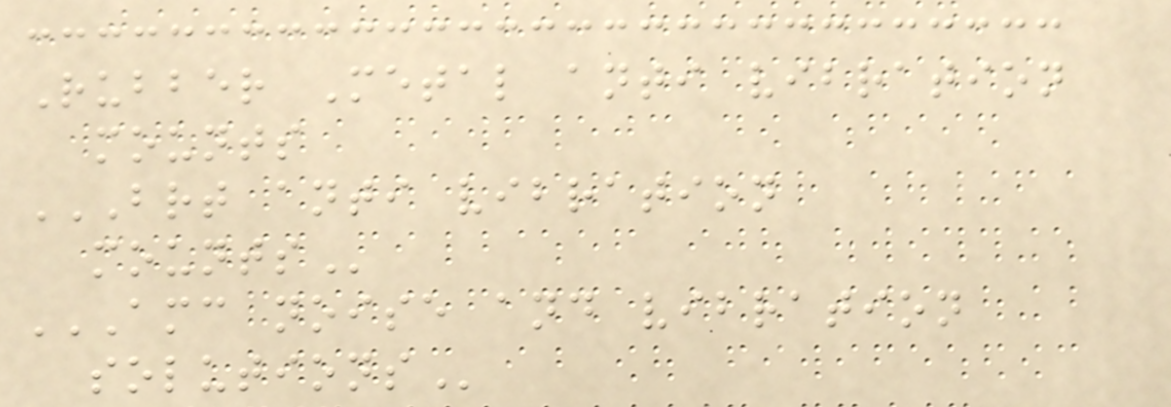Rubber Metal anti vibration
mounts
BRT ANTI VIBRATION
MOUNTS
AMC NOISE AND VIBRATION
SOLUTIONS
